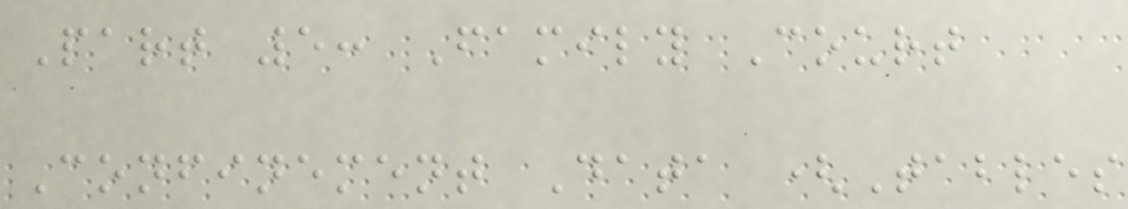Part 5: Family Court
Confinement Data (Tables
